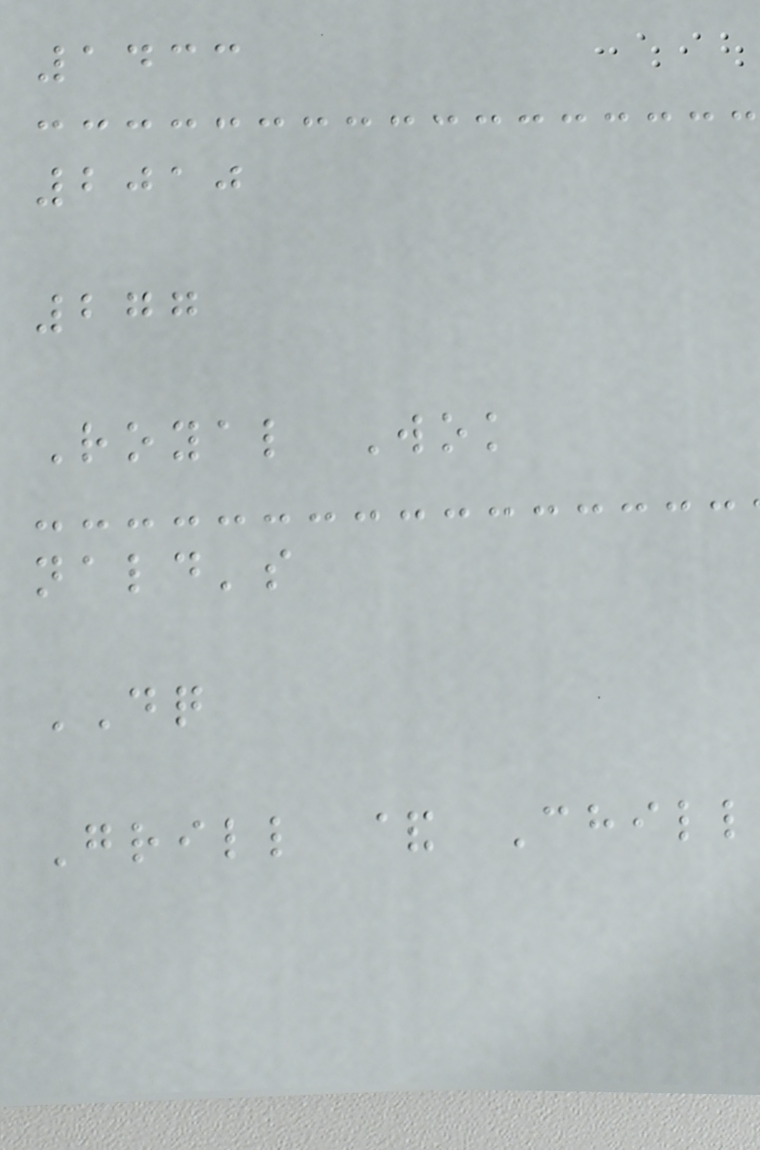1433
2010
277
Royal Wok
nald's
DQ
Grill & Chill
